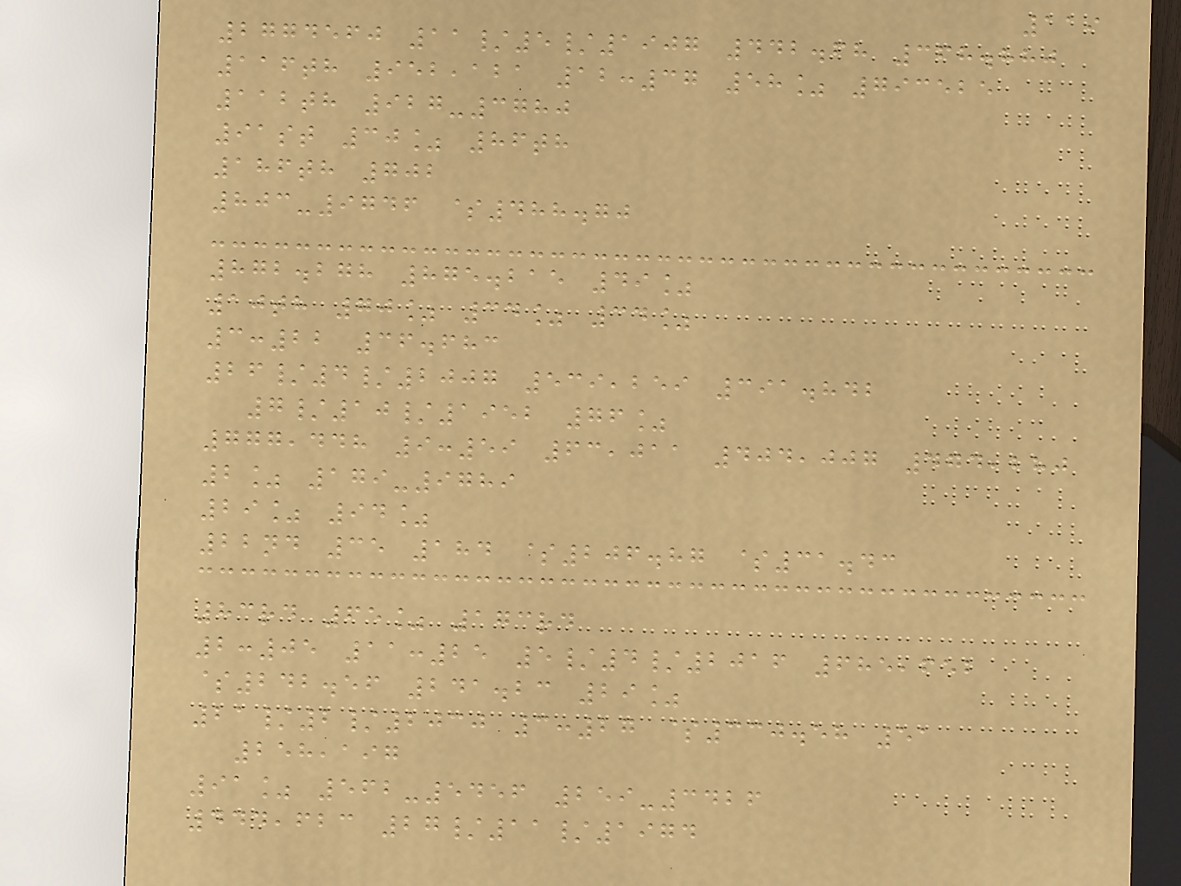119
2774560 11/5/1907 442.68 368.880
116th 952,121 12:37 58% 793525
112th 927-3780
91st 30% 86th
186th 702
803-9746 $488.70
872.278 875.215 49%
10th 70% 34% 34%
3:22 36.683
26/4/2007 539,259 391.842
7/10/1952 76%
777,448 9:59 63,011 404,007 474,280
2% 179-9789
29% 94%
22nd 35 184 $206.87 $31.43
83rd 65% 173rd
2:05 11:25 5/4/2016 685,652
$242.56 241.23 29%
21/2/2030 3:27 $330.58 51
258,197
91% 562-5456 259-3426
444,623 27/11/1974
